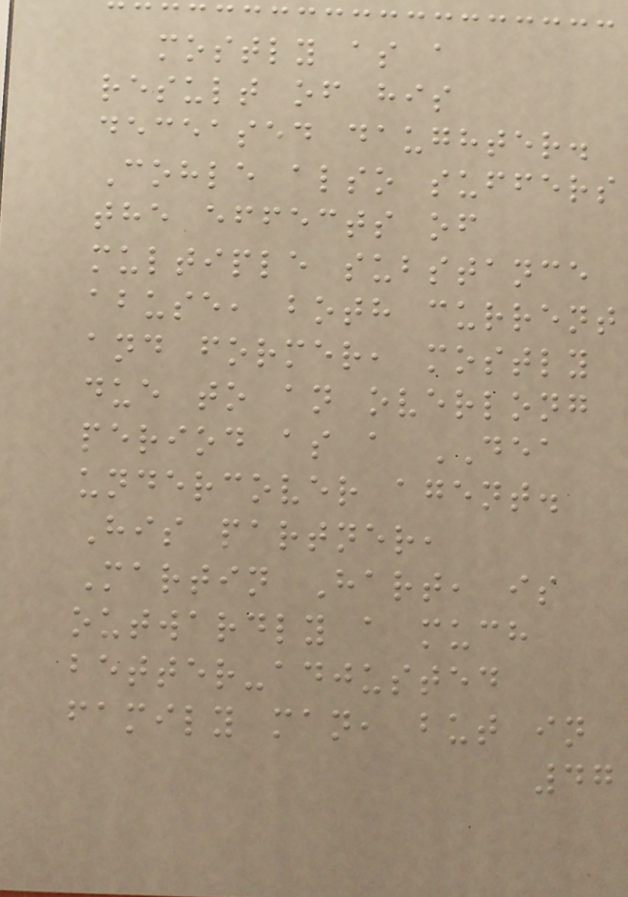mostly as a
result of his
deceased daughter.
Cohle also suffers
the effects of
multiple substance
abuse, both current
and former, mostly
due to an overlong
period as a DEA
undercover agent.
His partner,
Martin Hart, is
outwardly a much
better-adjusted
family man, but in
47
